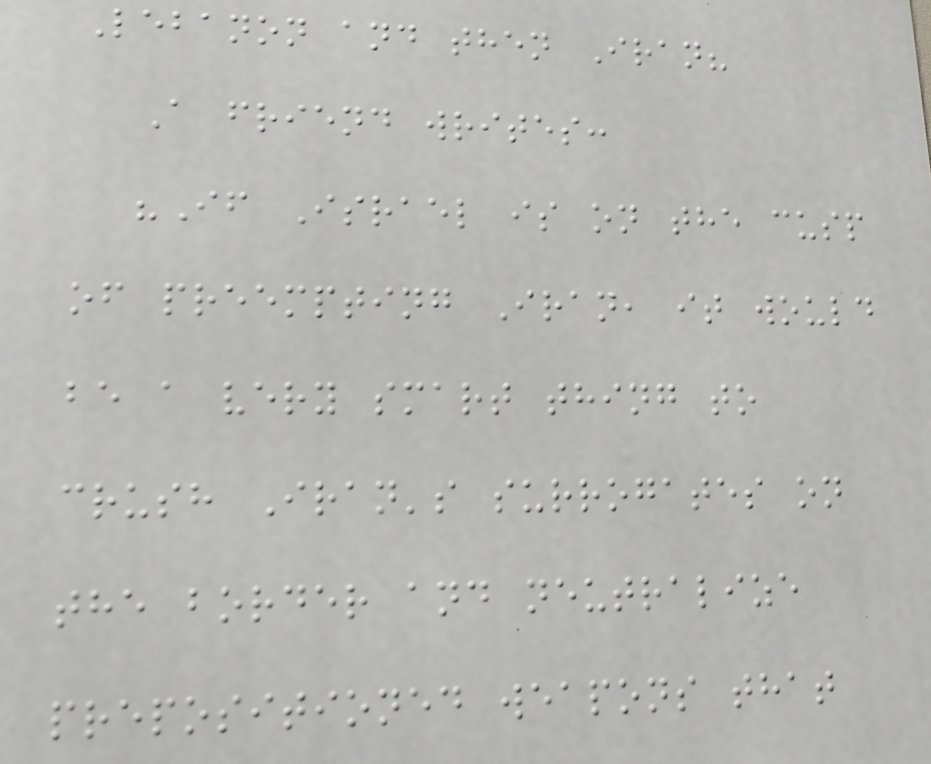Lebanon and then Iran?
A friend writes:
"If Israel is on the cusp
of preempting Iran, it would
be a very smart thing to
crush Iran's surrogates on
the border and neutralize
prepositioned weapons that
